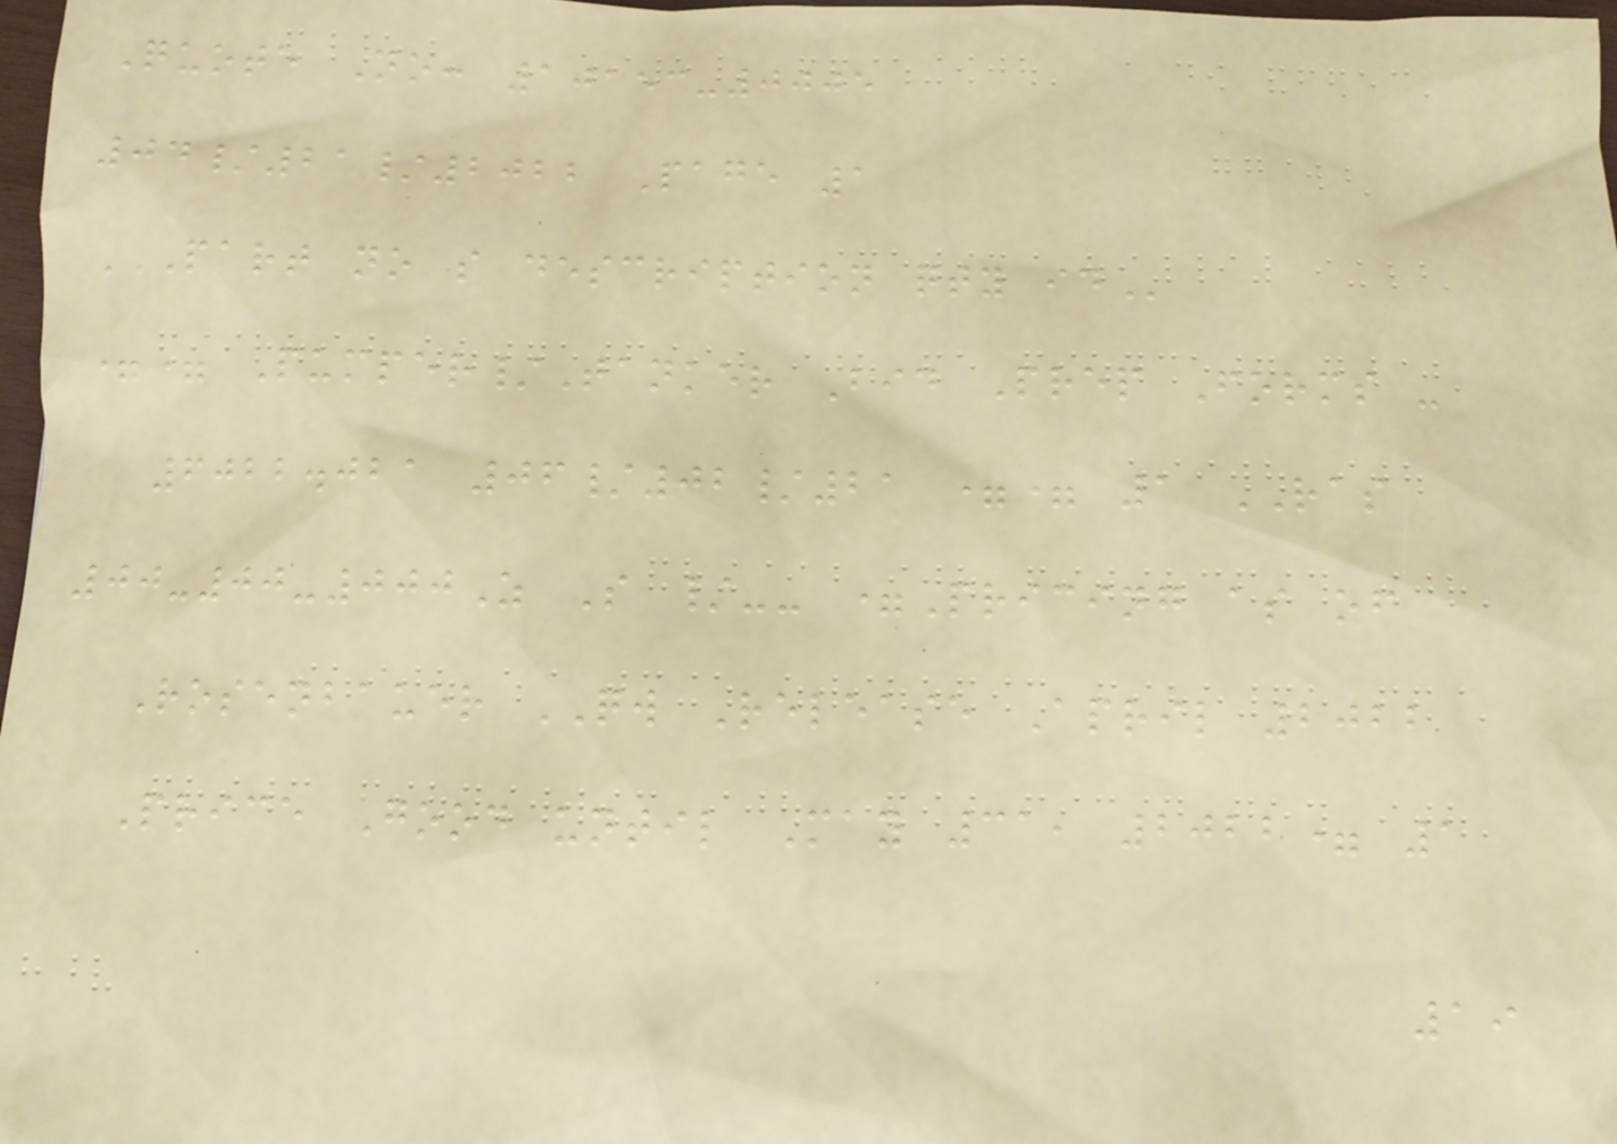Quote No: 10153-0005
04/21/2022 Page 1
PART NO S DESCRIPTION QTY ID
== Pumper/Tanker Bid Prep Forms -
6022.021 06/02/21 == 1 RAS
00-00-000Z S /-- =Pricing as of
Rosenbauer QW Release April 2022
Price Good until May 31, 2022= 1
19
